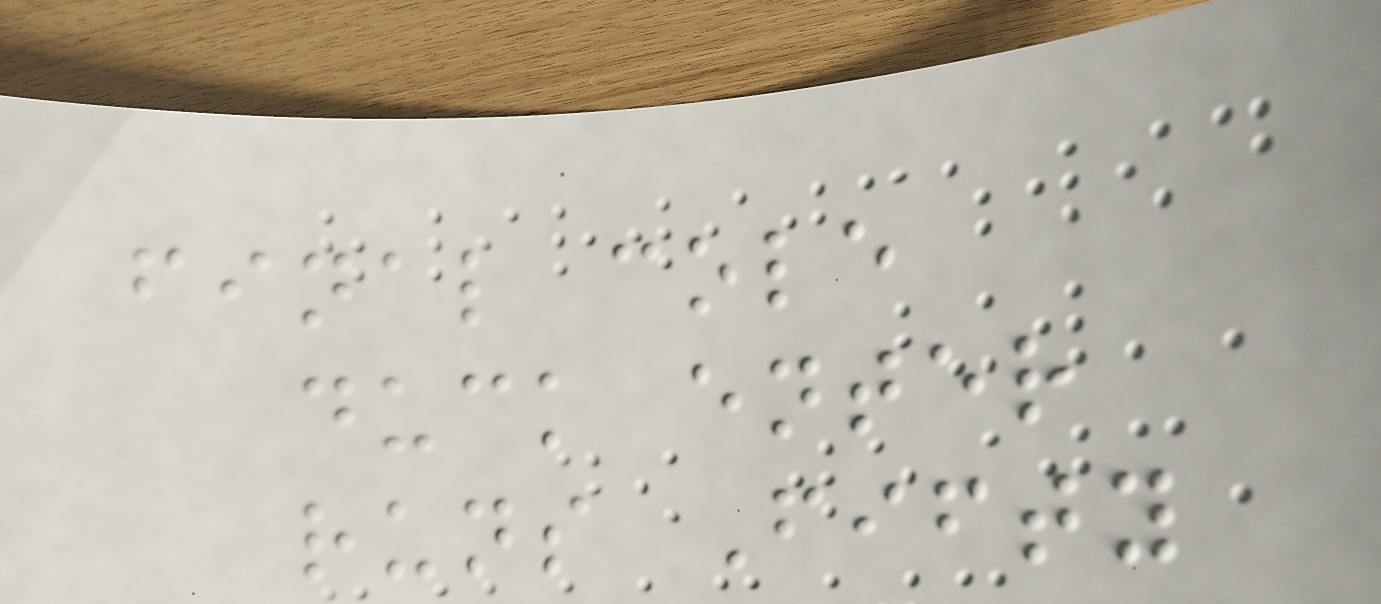final cole
duck enter
runs Fifty
